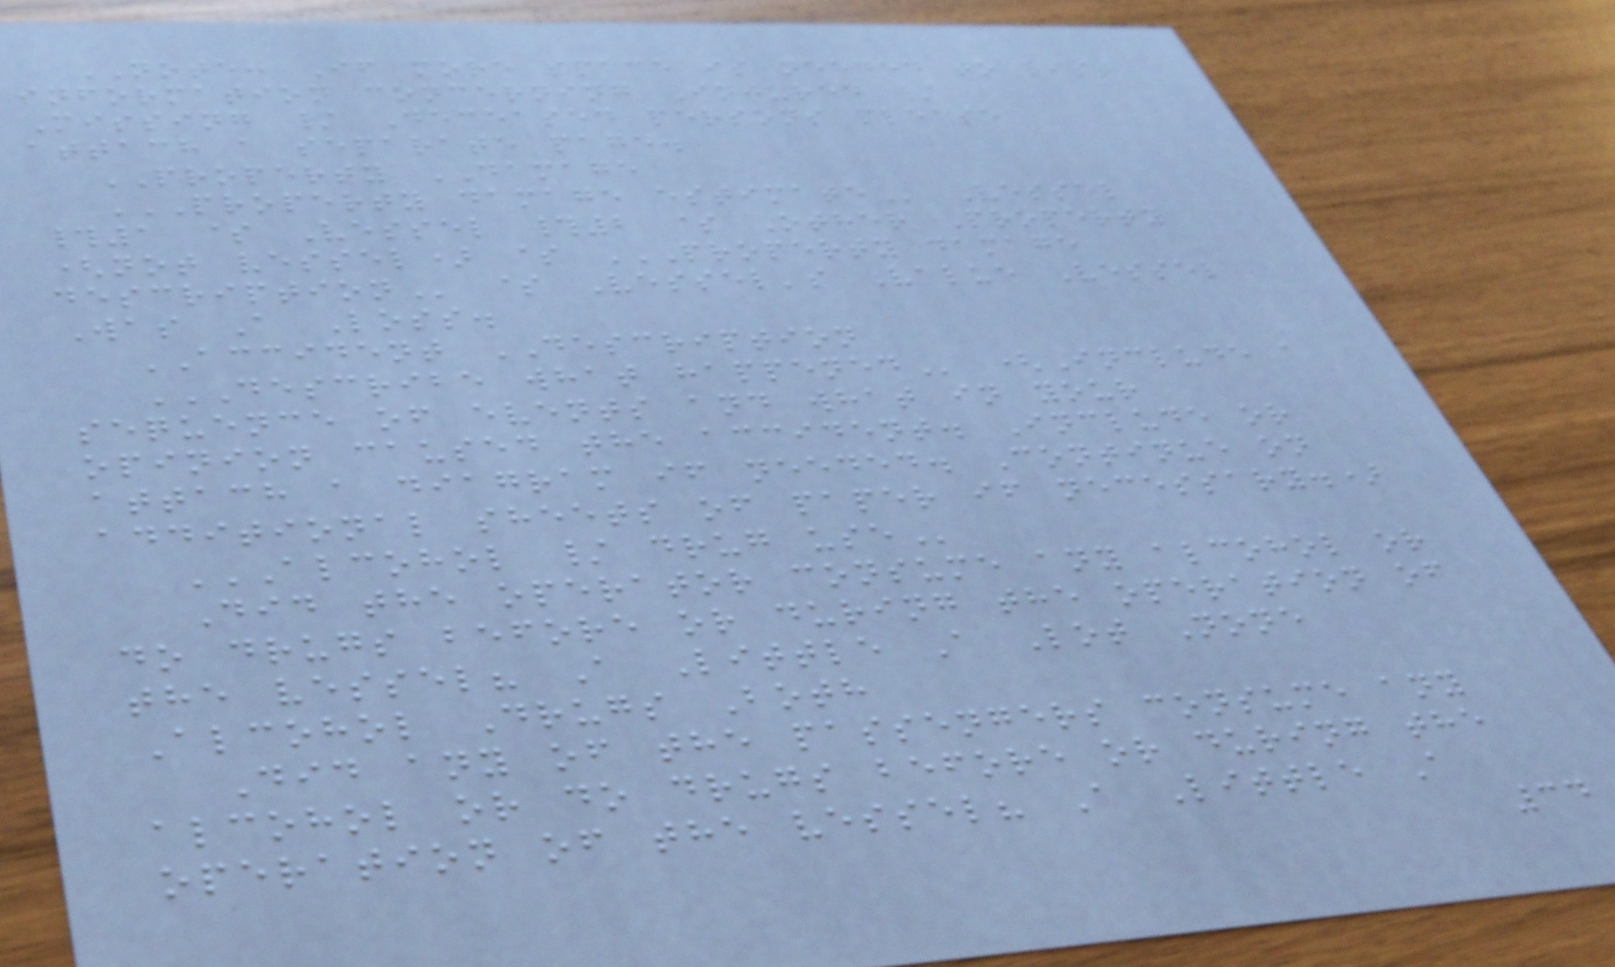NOTE: If more space is needed to list
information concerning Injured /
Missing / Deceased persons please
attach a separate page.
PROPERTY DAMAGE
PROPERTY DAMAGE ESTIMATE Vessel
#1 $ Vessel #2 $ Other Property
(not vessel) $ PROPERTY DAMAGE
DESCRIPTION $ Vessel's Value Vessel
Was A Loss.
ACCIDENT DESCRIPTION
DESCRIBE WHAT HAPPENED (Include a
sequence of events and what in your
opinion caused the accident. Include or
attach a diagram if needed. Continue on
additional sheets of paper if necessary.)
ALCOHOL / DRUG USE
Did the operator consume any alcohol or
do drugs before or during the operation of
the vessel? A Little A Lot None
Alcohol Drugs Both
Did any of the passengers consume any
alcohol or do drugs before or during the
operation of the vessel? A Little A
34
